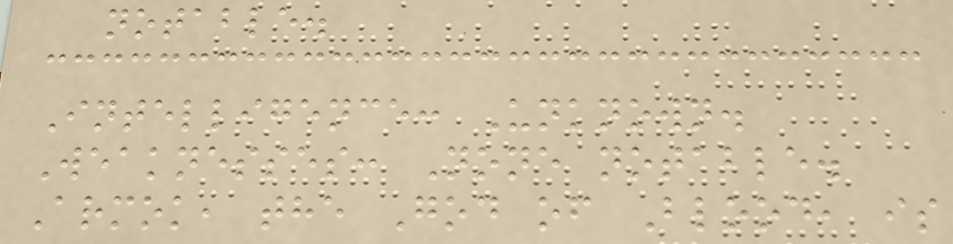notable.
Intelligence: Unknown.
Weaknesses: None notable.
Armok, the God of Blood, is
